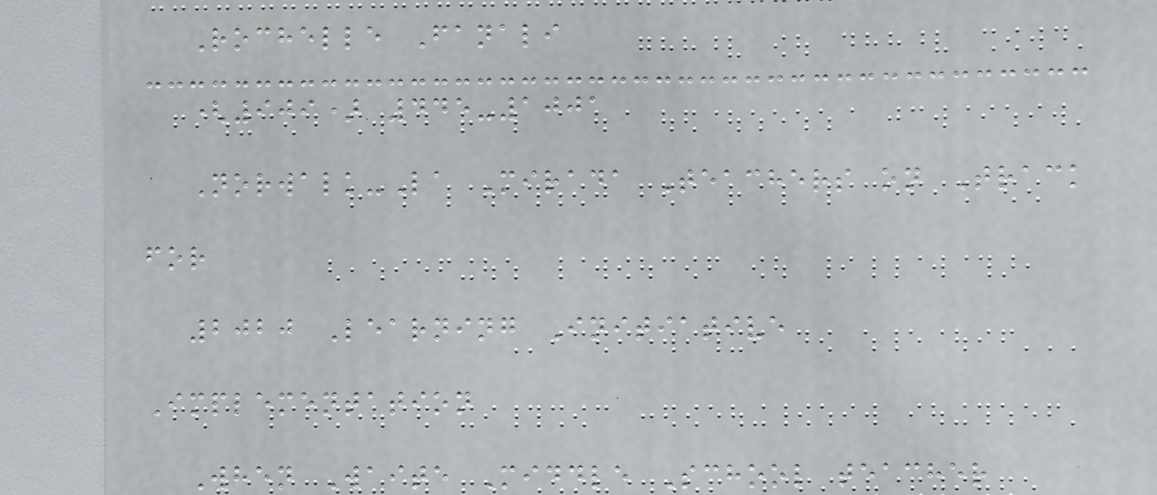Rochelle Fanali
(909) 445-1001
Norwalk-La Mirada Teachers on Track
for
2020 Learning Initiative
Implementation
When Waite Middle School teacher
